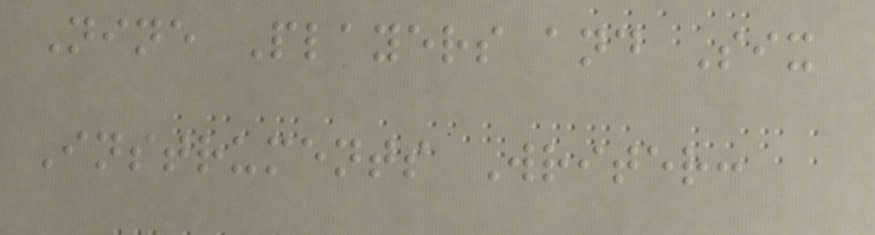Nine Players and Six
Instruments Writer:
